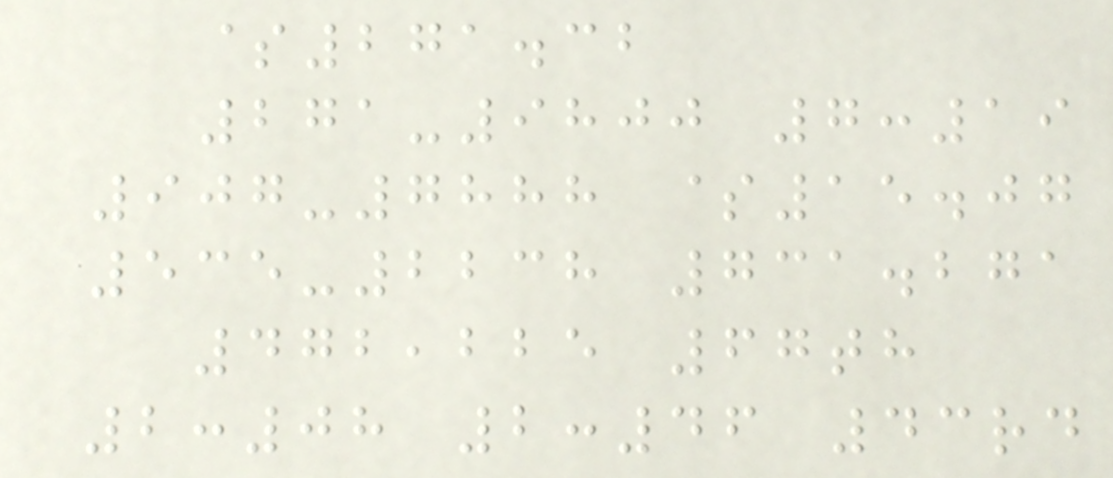$271.32
271-9800 7:19
907-7888 $15.07
535-2238 731.271
472,225 67th
2:08 2:46 43rd
